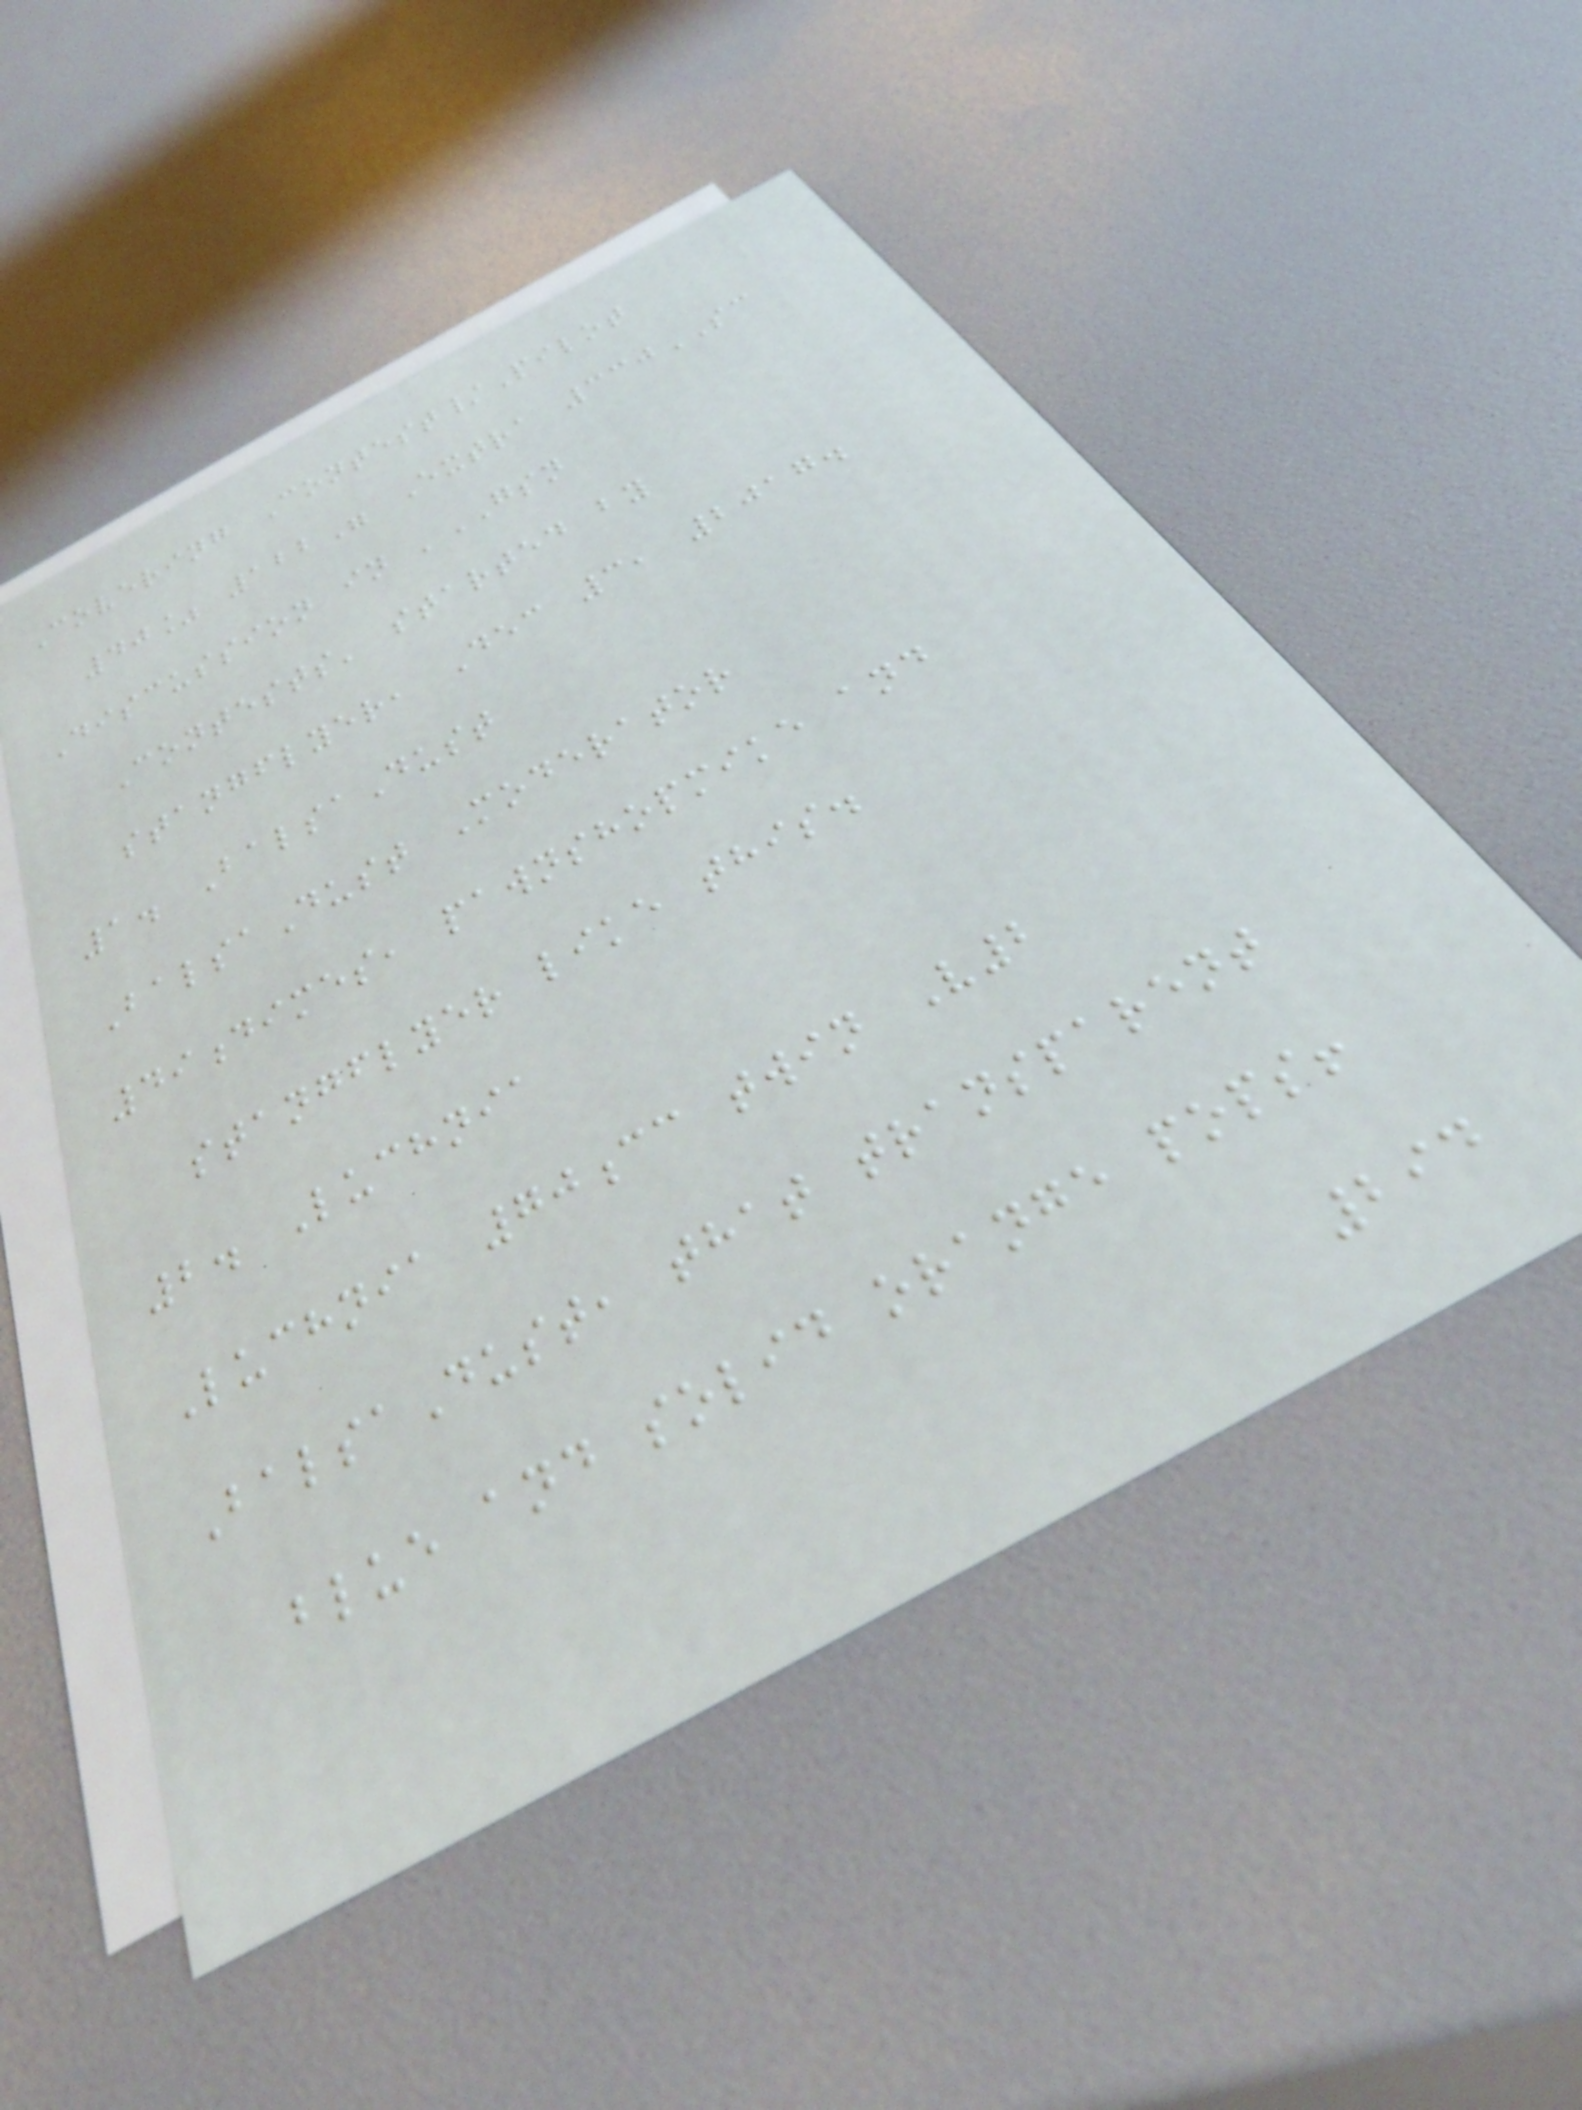Covering Contest/Pilot
40% 122" Extra 330SC
Discussion in 'GSN
Contests' started by
stangflyer, Dec 3, 2017.
1. BalsaDust
BalsaDust Moderator
49dimes, pawnshopmike and
stangflyer like this.
2. Luchnia
Luchnia 70cc twin V2
BalsaDust, that transparent
blue and solid orange pops!
294
